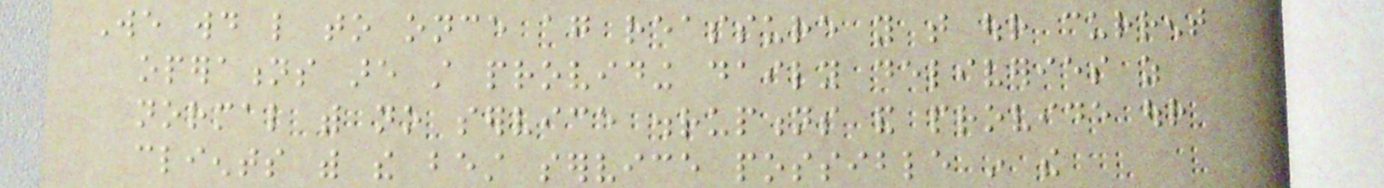We would like to once again reassure you that our current
operations are still providing daily deliveries as
normal with no service disruptions and provide our
clients with the best service possible in the
